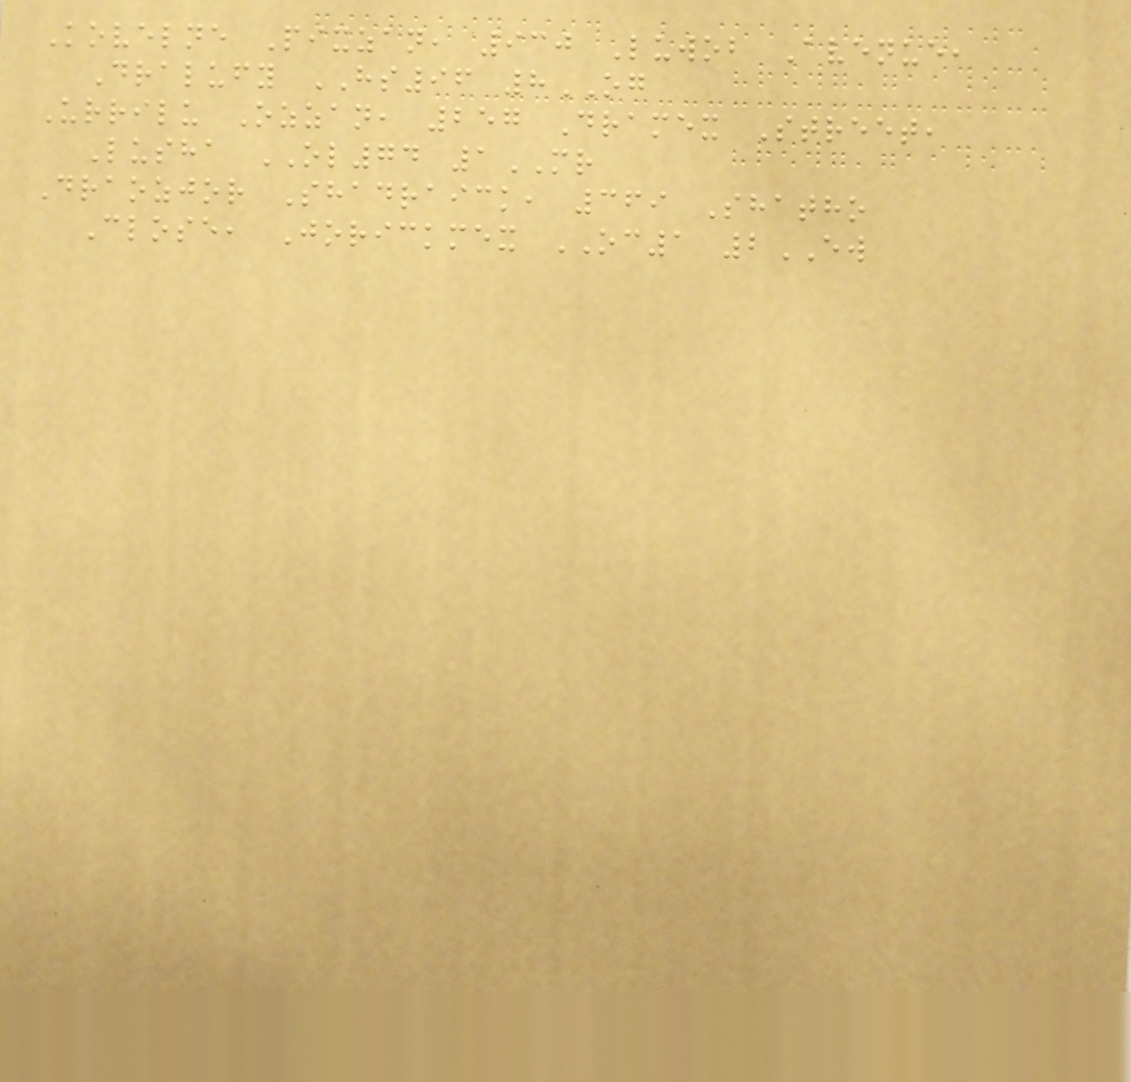Kovelne Pixzan, 930 Luwob Avenue,
Dralufy HS96 8OG
Urrilu Ozzan, 257 Dramex Street,
Lusha OL74 1MR
Draozjor Shadraick, 369 Shatho
Close, Jorickmex OC1 2EW
